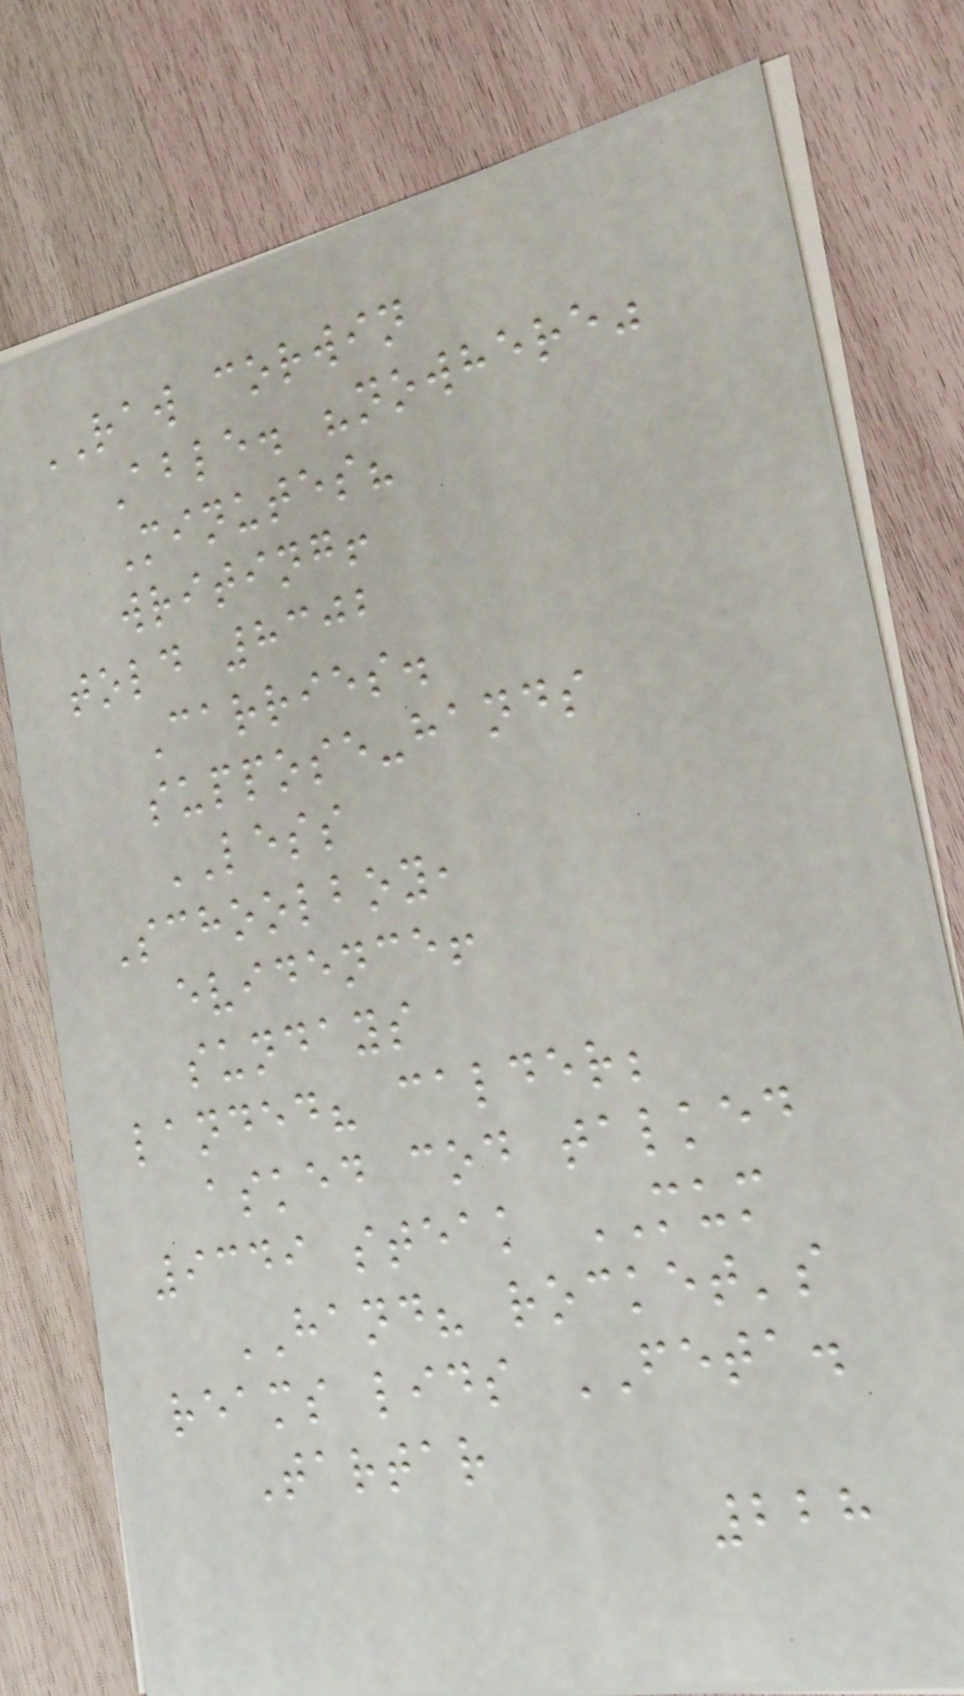RAW corwin
Able. "nowhere"
Minutes?
writing!
told 8302
Carries.
suppose-hands
LESS
Schoolboy,
evidence!
sundays
landed? calder;
asked cod talked
9349 steak MUM
HAND? rocket's
reams lids FETA.
Tartar
228
